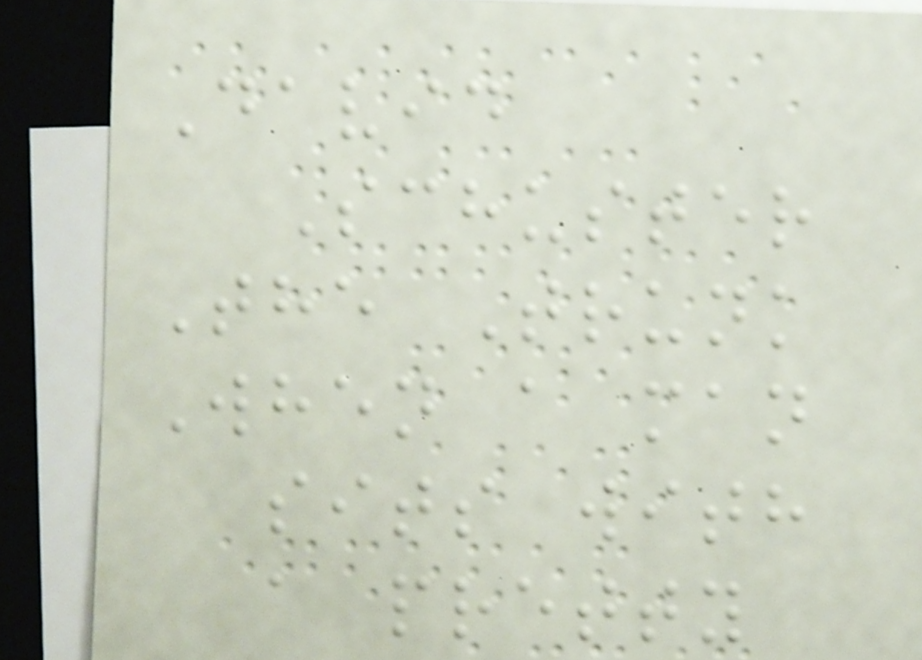David
Schuster
The Trunk
When a man
sits with
a pretty
